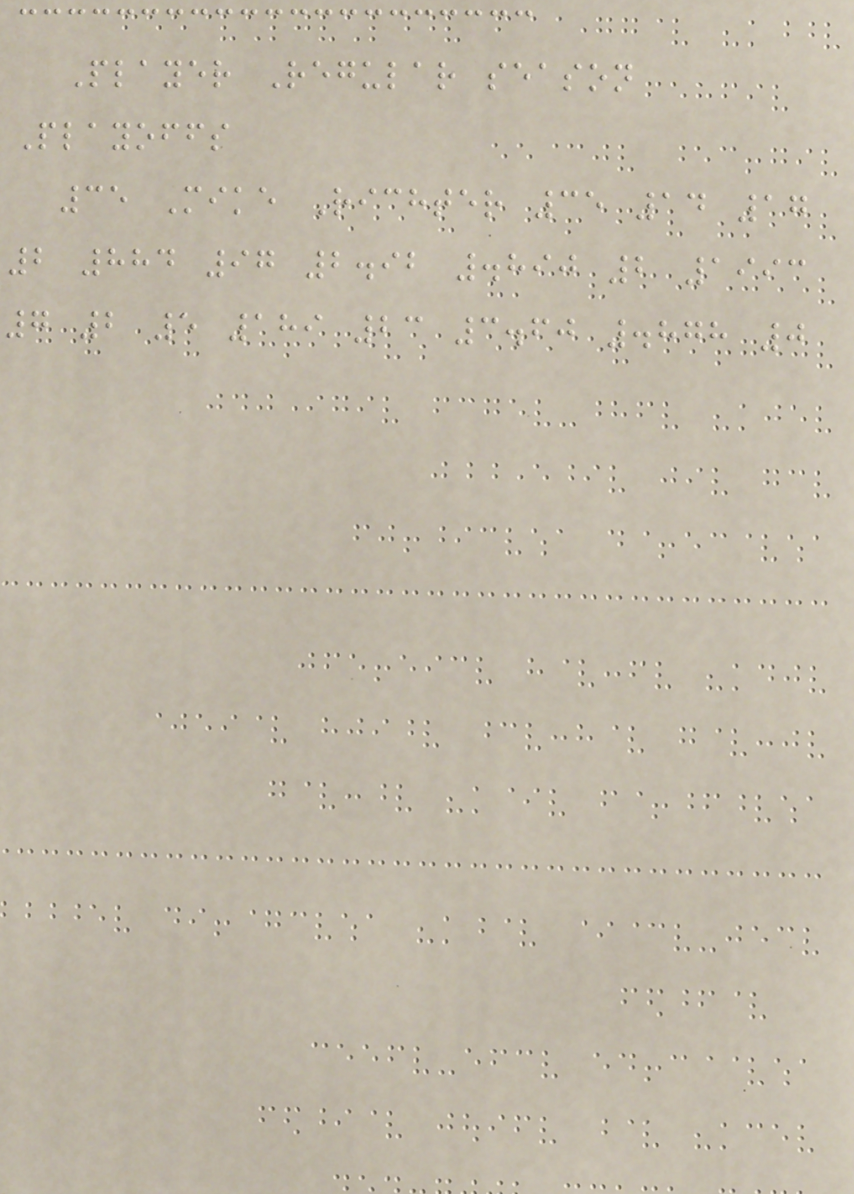Player Regular season
Playoffs
35 Mike Richter 35 14 17
2 884 97 2.92 .890 2 1993
7 2 5 189 23 3.60 .878 0
